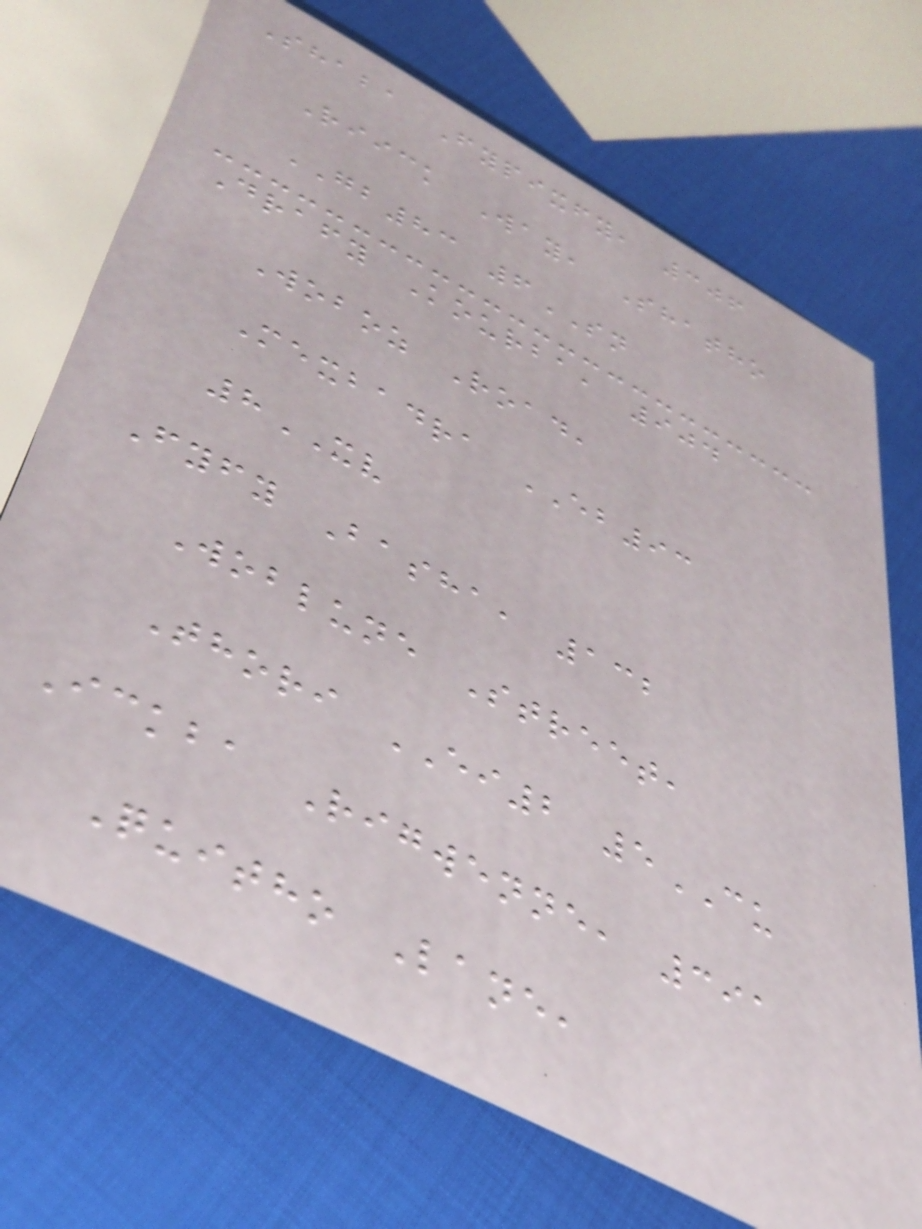Shaba Fypixfy, 306
Riick Way, Shatho
GB83 6SN
Drafy Kourba, 904
Woboz Road,
Mexbadra EB93
8XV
Fyfy Basha, 132
Woblune Street,
Thori EI2 5CU
Ickba Rigwenne, 391
Quitho Lane,
